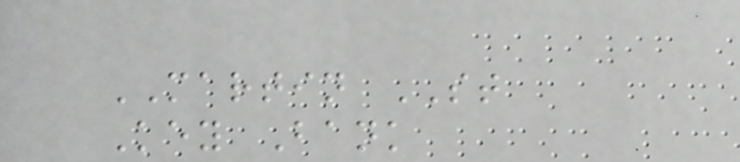MARTIN ST
Key Bank
